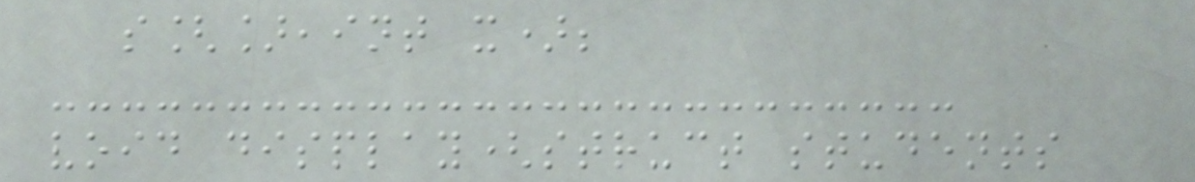s[],int x);
void display(struct students
